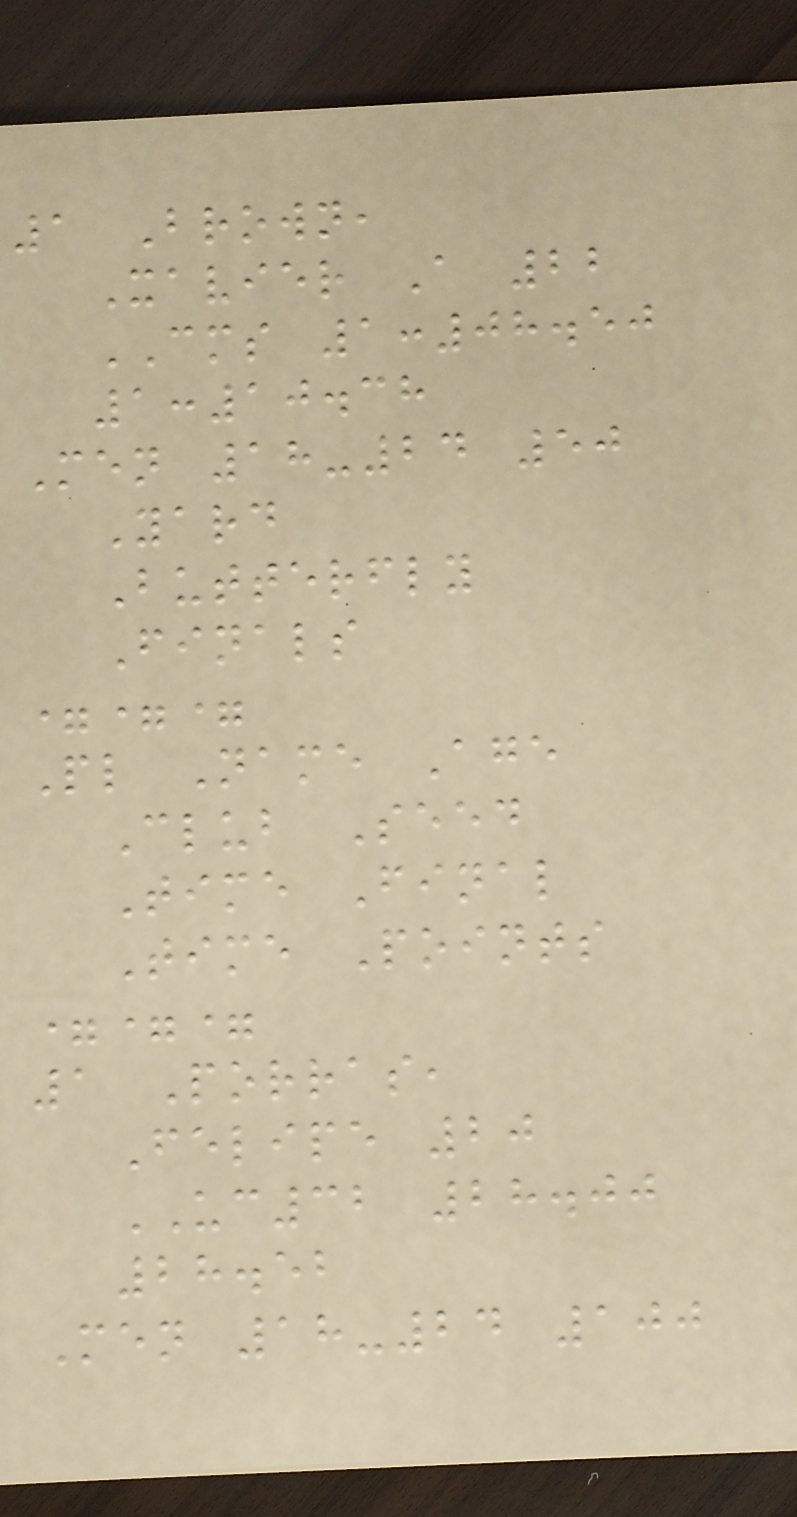1 Brown,
Xavier A 22
CMS 1:08.50
1:10.38
Men 18-24 50
Yard
Butterfly
Finals
===
Pl Name Age
Club Seed
Time Final
Time Points
===
1 Porras,
Felipe 20
UC32 28.00
28.52
Men 18-24 100
